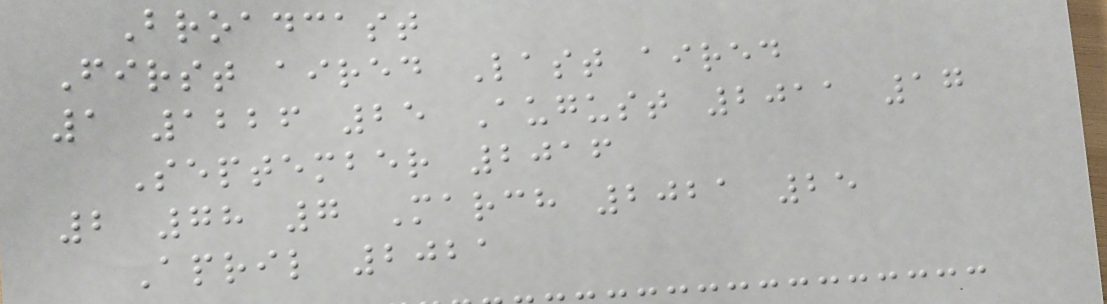Broadcast
First aired Last aired
1 1226 25 August 2011 17
September 2016
2 78 7 March 2021 25
April 2021
